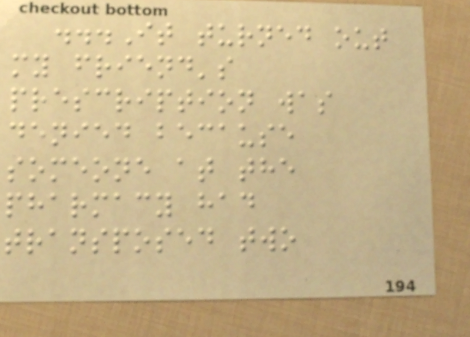...It turned out
my friend's
prescription was
denied because
someone at the
pharmacy had
transposed two
